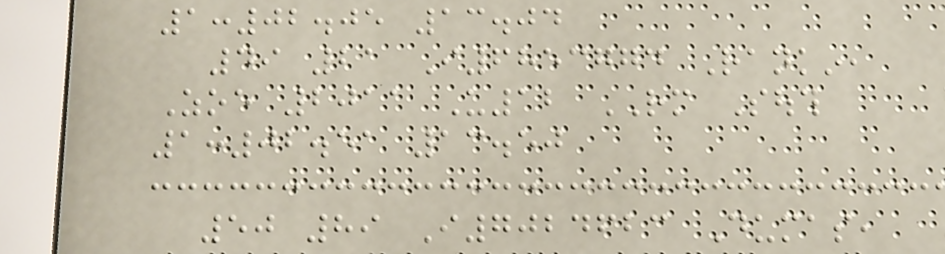1:02.05 13.04
49 21 I6853774 Rankin,
Zoe 2011 U12 RM South
1:02.51 13.50
50 89 I7024623 Dumas,
